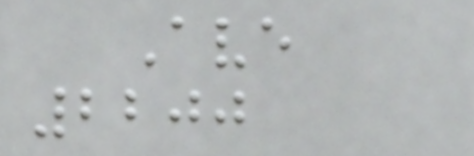Ave
2200
